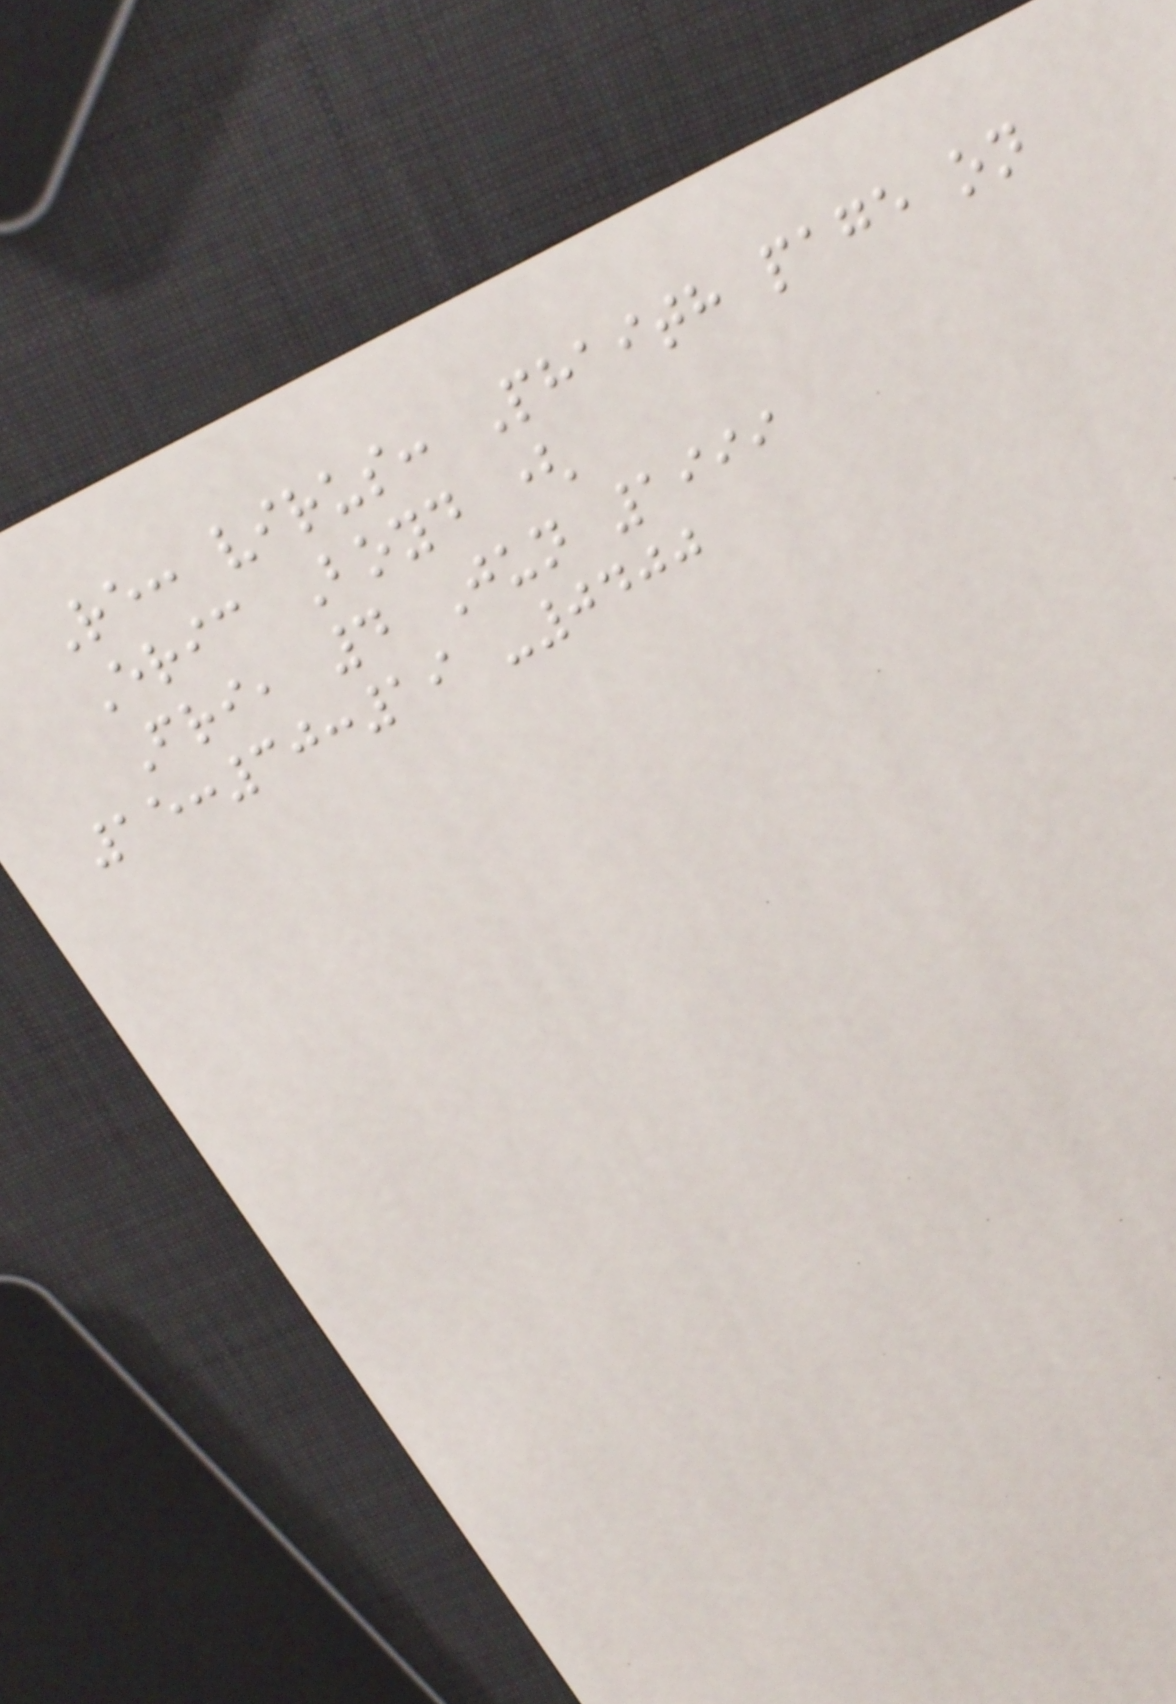Re: virus: Phaith page on
Eric Boyd (
Fri, 4 Jun 1999
15:30:19 -0400
